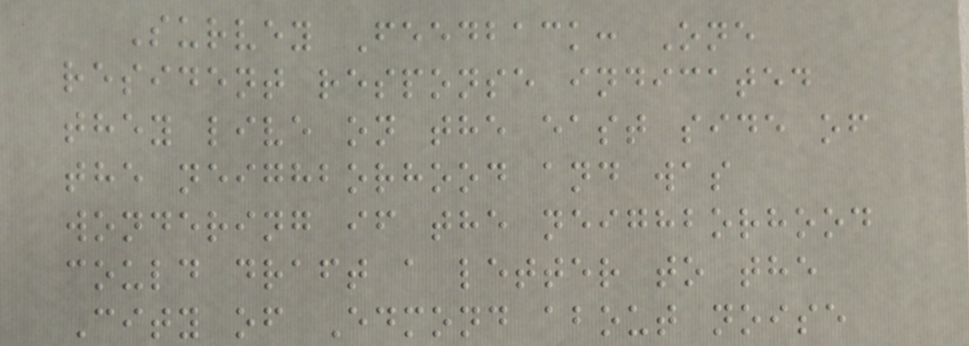Survey Feedback: One
resident response indicated
they live on the east side of
the neighborhood and was
wondering if the neighborhood
could draft a letter to the
City of Edmond about noise
